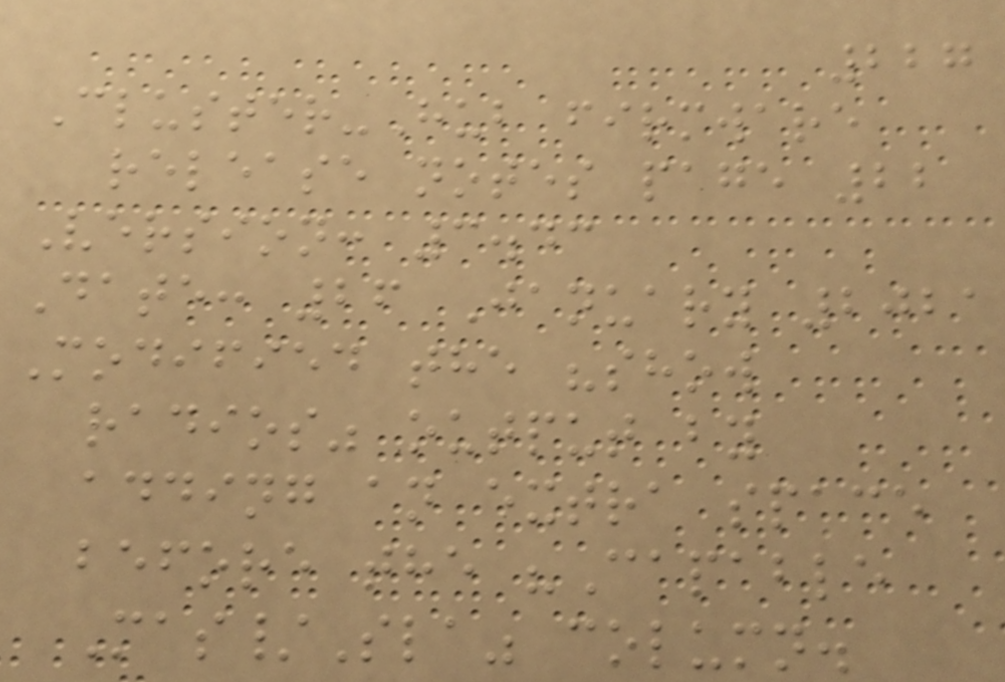227
Cluster-Hub firmware
release notes page 22
Version: 3.43
Date: 26 January 2021
Modified the "show
radios" output by
adding an extra space
before the "Capable
Mas/Sla" column.
